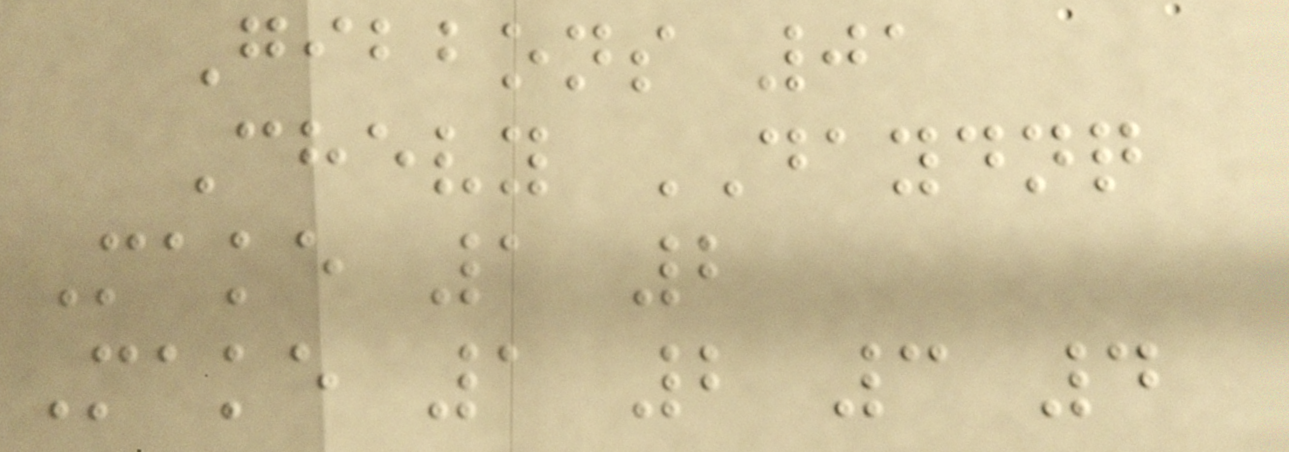Gibbons 01
Chevy DAYDNQ
Make 1 2
Make 1 2 3 4
